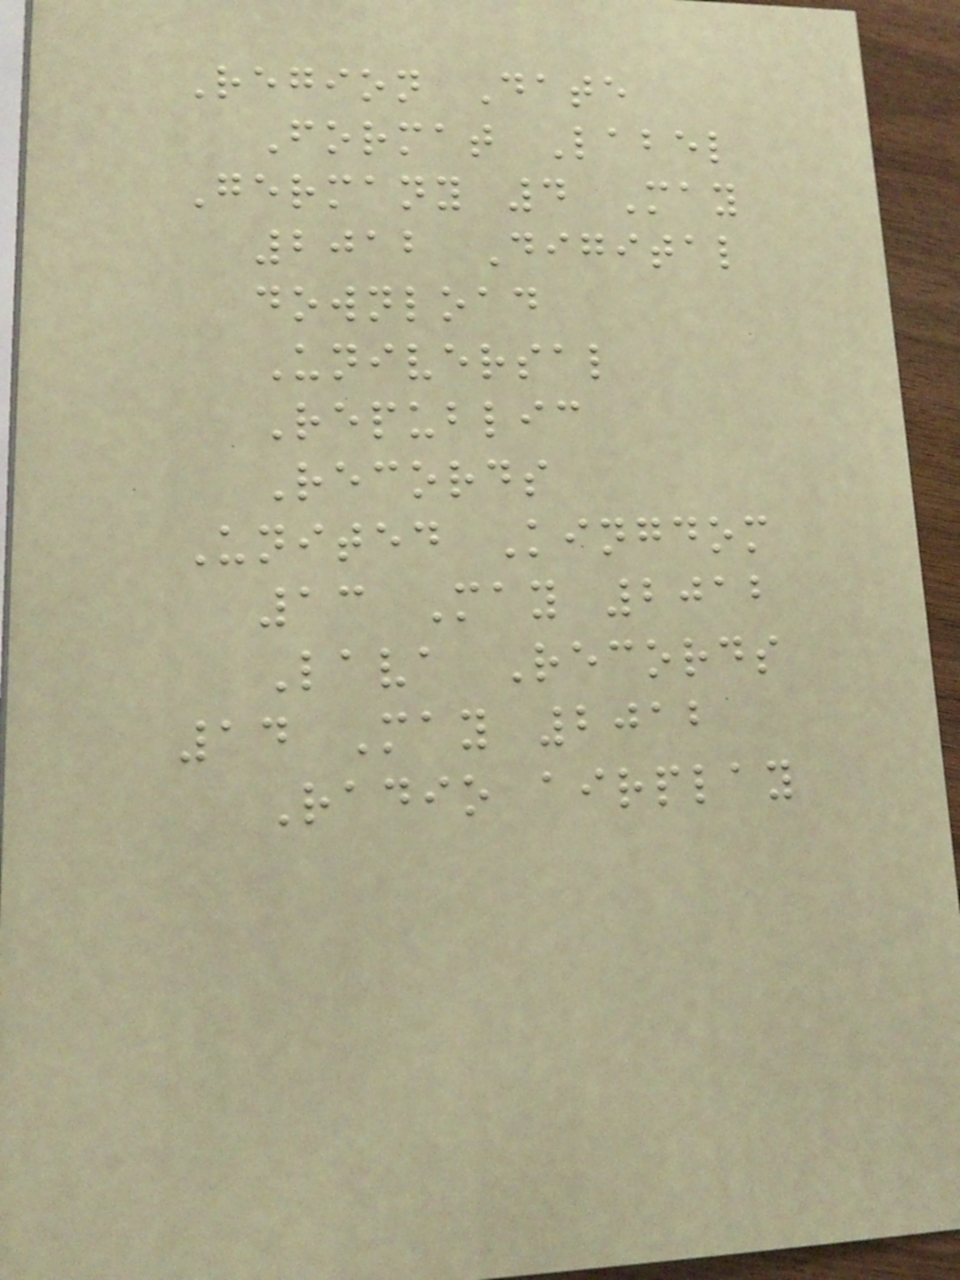Region Date
Format Label
Germany 4 May
2012 Digital
download
Universal
Republic
Records
United Kingdom
13 May 2012
Lava Records
14 May 2012
Radio airplay
